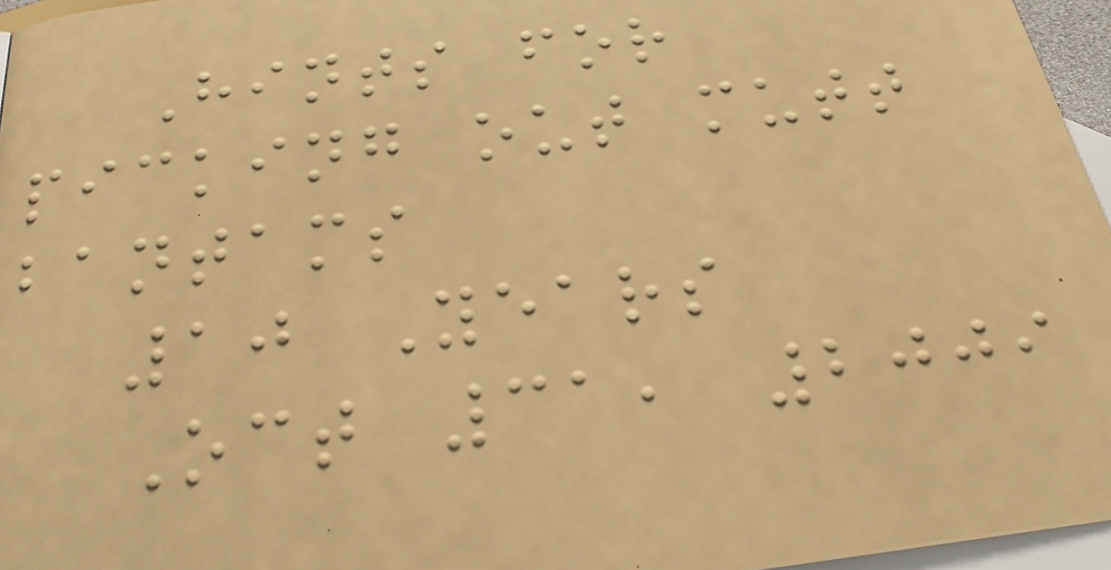Hints for
picking out mutt
bantams
10 Years
Oct 31, 2009
